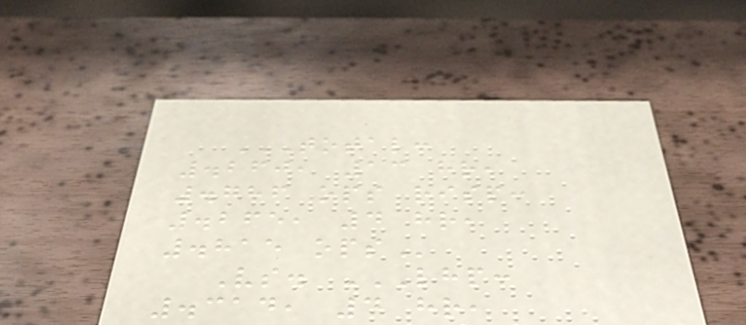TOTAL:
.260, 13 HR,
.786 OPS RISP:
.265, 4 HR,
.815 OPS
Vs. LHP:
.314, 4 HR,
